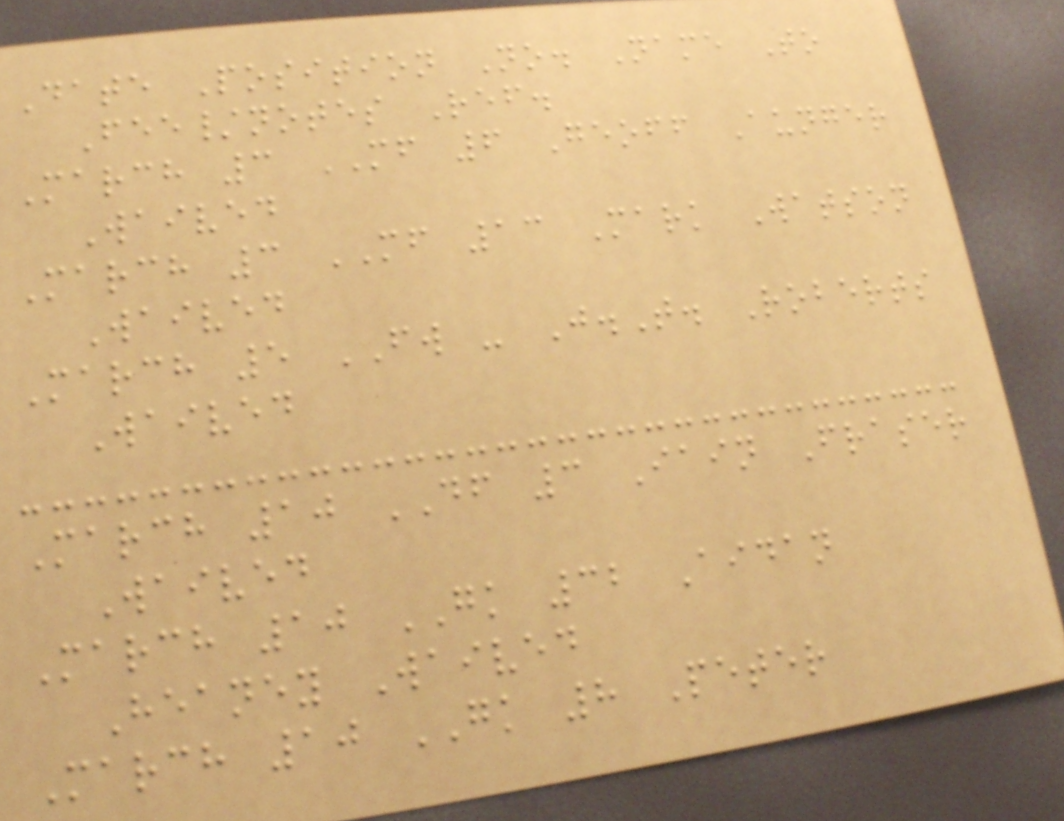Date Position No. Name To
Fee/notes Ref.
March 3 MF 6 Geoff Aunger
Waived
March 3 MF 13 Mark Watson
Waived
March 5 FW - J.T. Roberts
Waived
March 10 DF 3 Iain Fraser
Waived
March 10 GK 32 Aidan
Heaney Waived
March 10 GK 8 Peter
